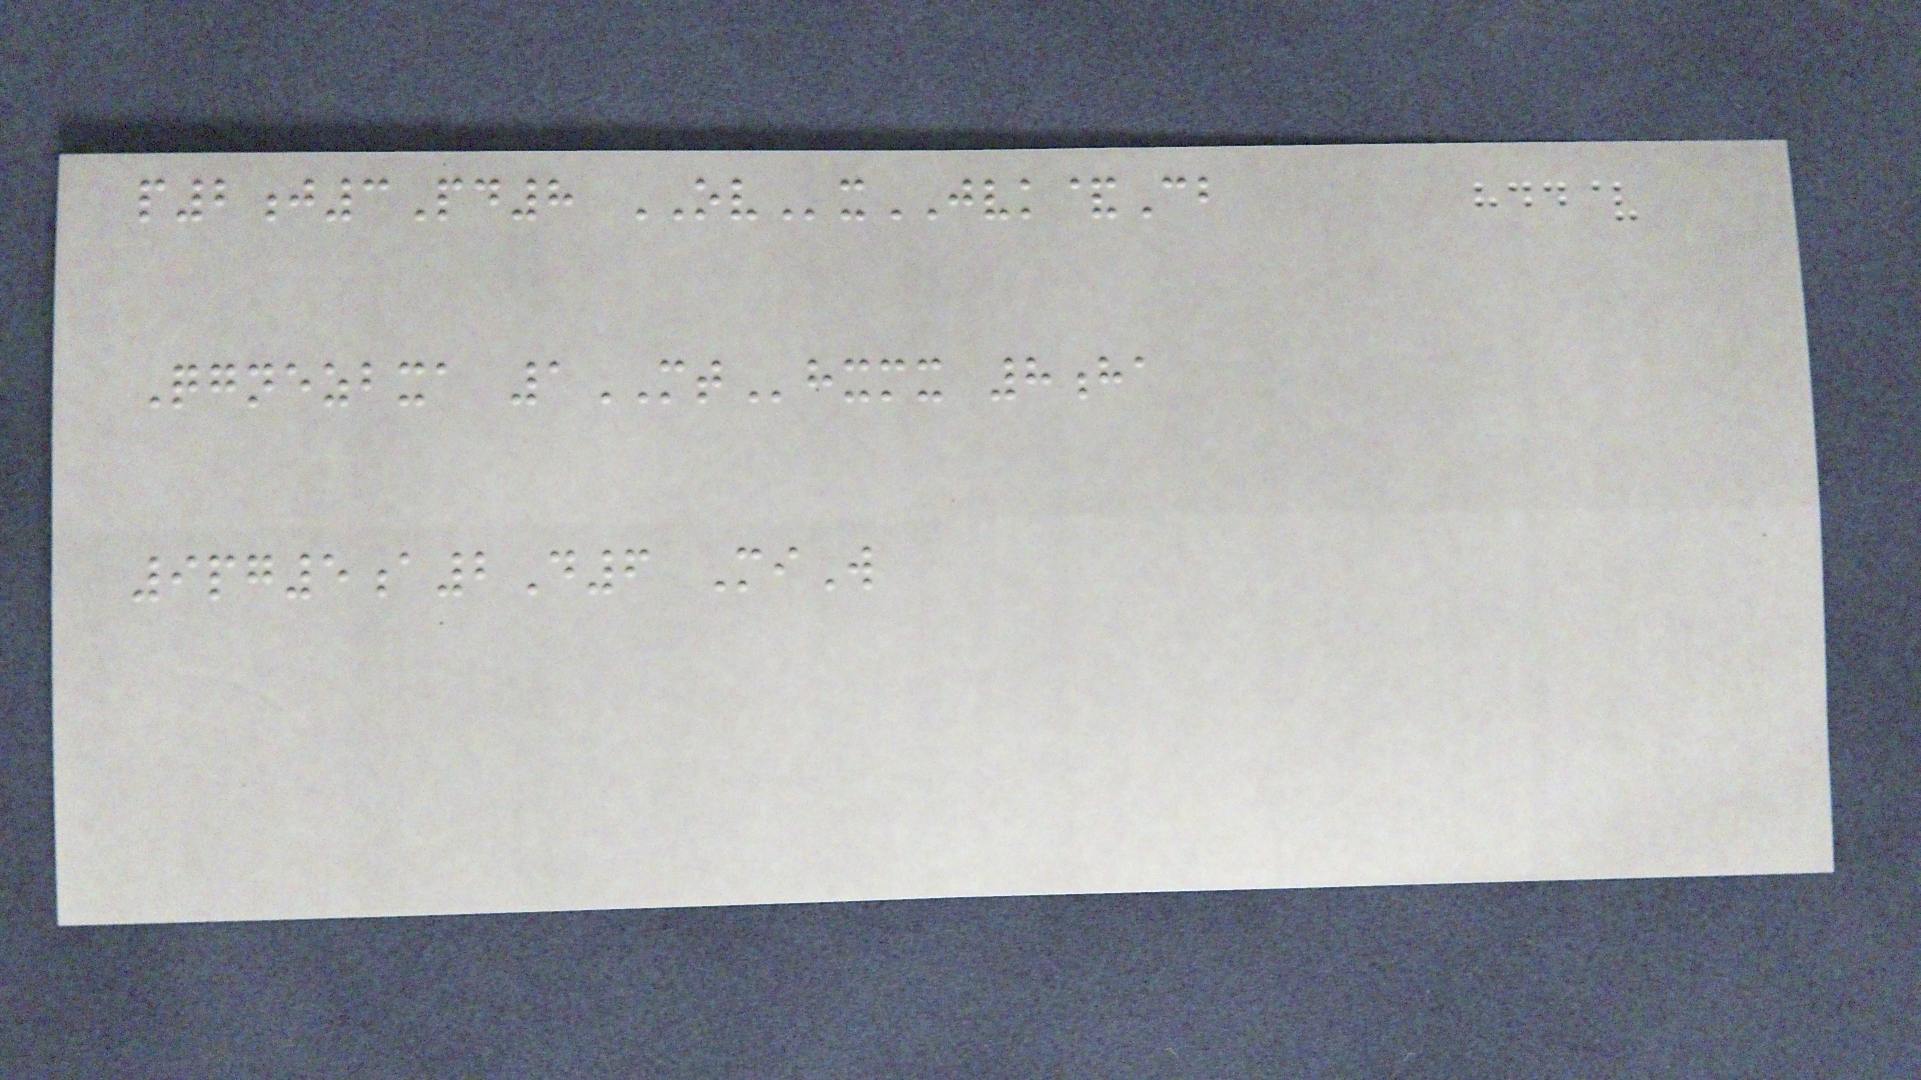p2j3Pd8 OVxJVK&Cb
Qgnezbxa 1MThxmx 8ha
9pg5a2D6 MiW
